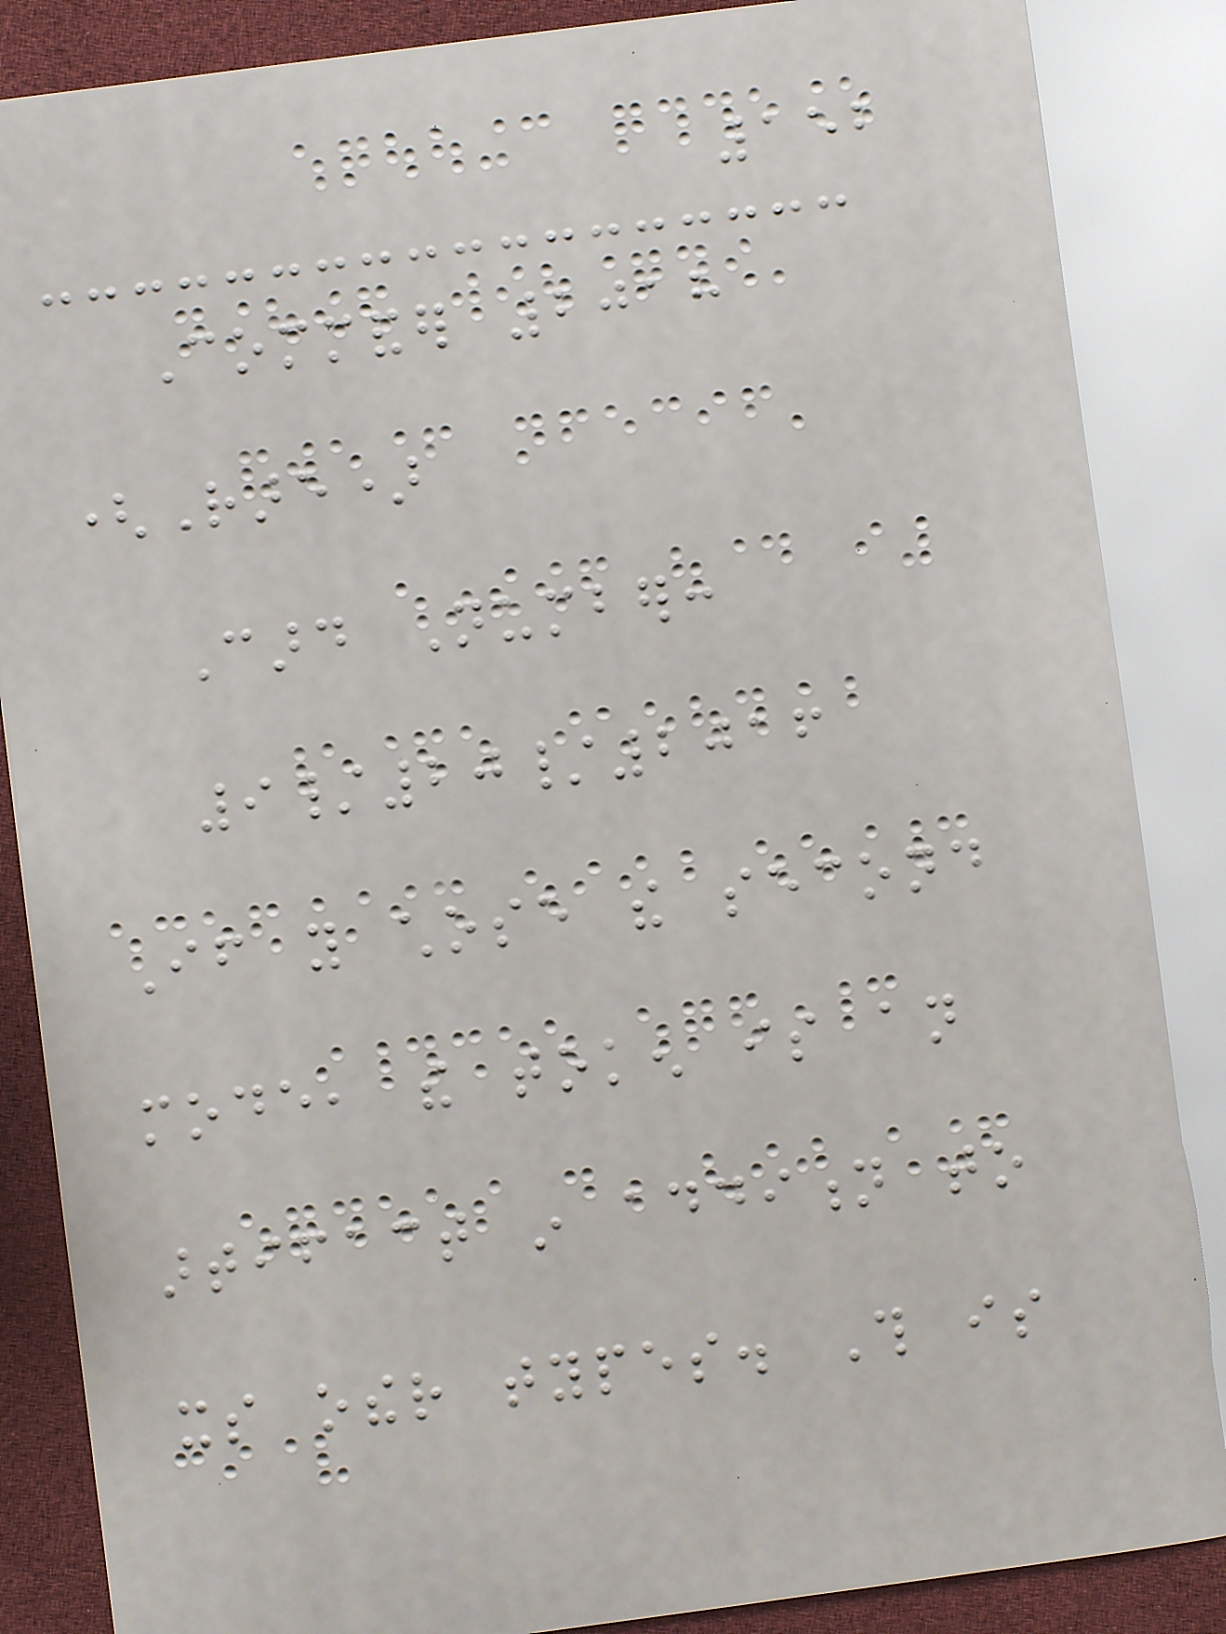152
Commander 2018
(Rare)
Card Number:
9/20/2016
If you chose the second
mode, the token is an
artifact in addition to
its other types. This is
